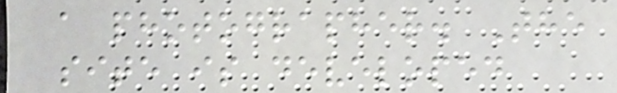a photographer. The
site is developed
